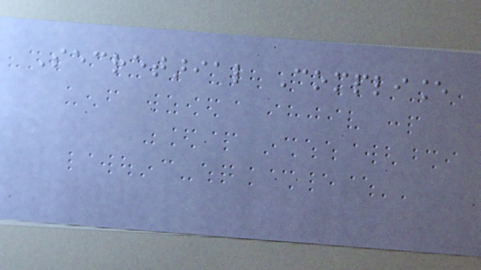Secretarial Compliance
